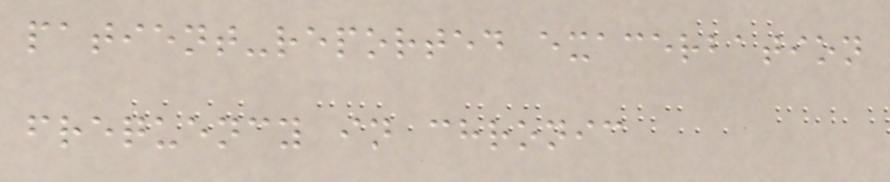patient-reported exacerbation
frequency in chronic
